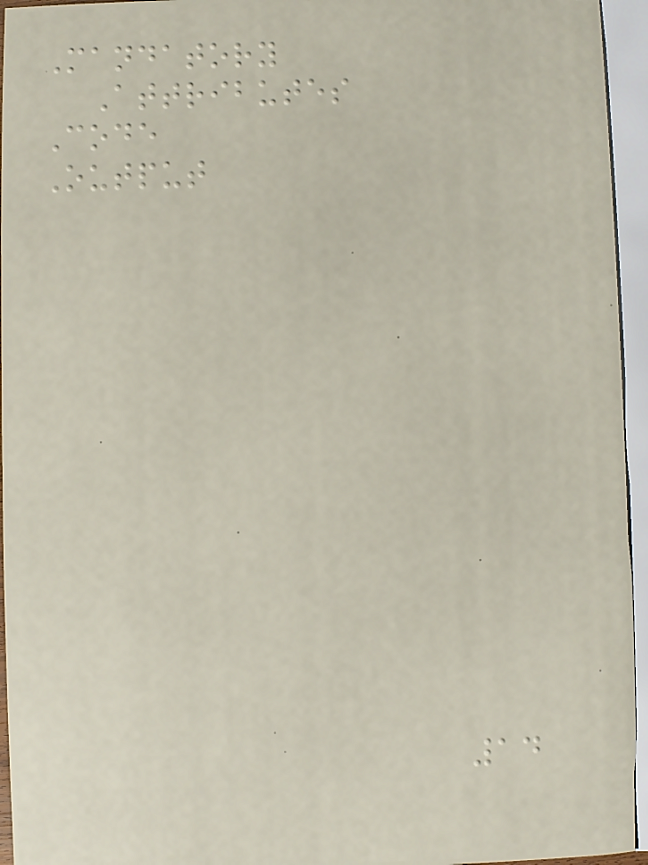Mandatory
Attributes
Code
Output
14
